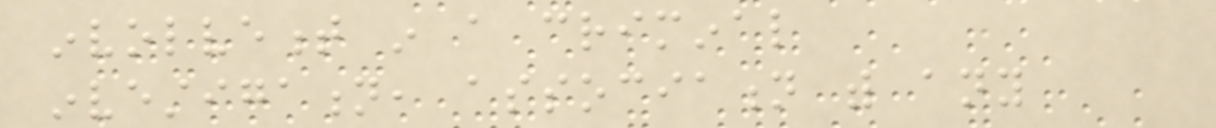involvement in a criminal
investigation, association with any
